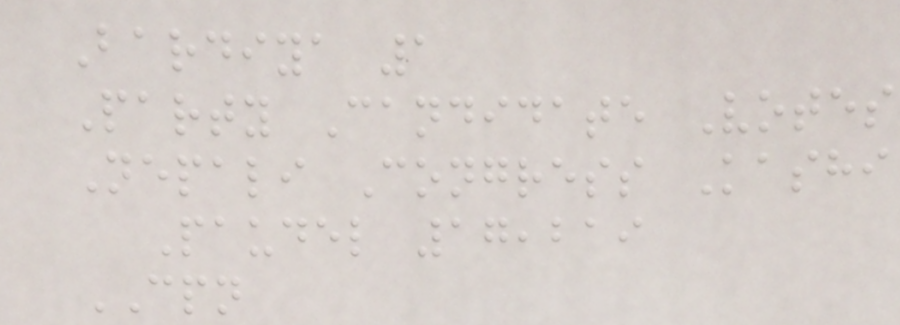Bardiya 1
Party Candidate Votes
Nepali Congress Kashi
Paudel 17,219
CPN
